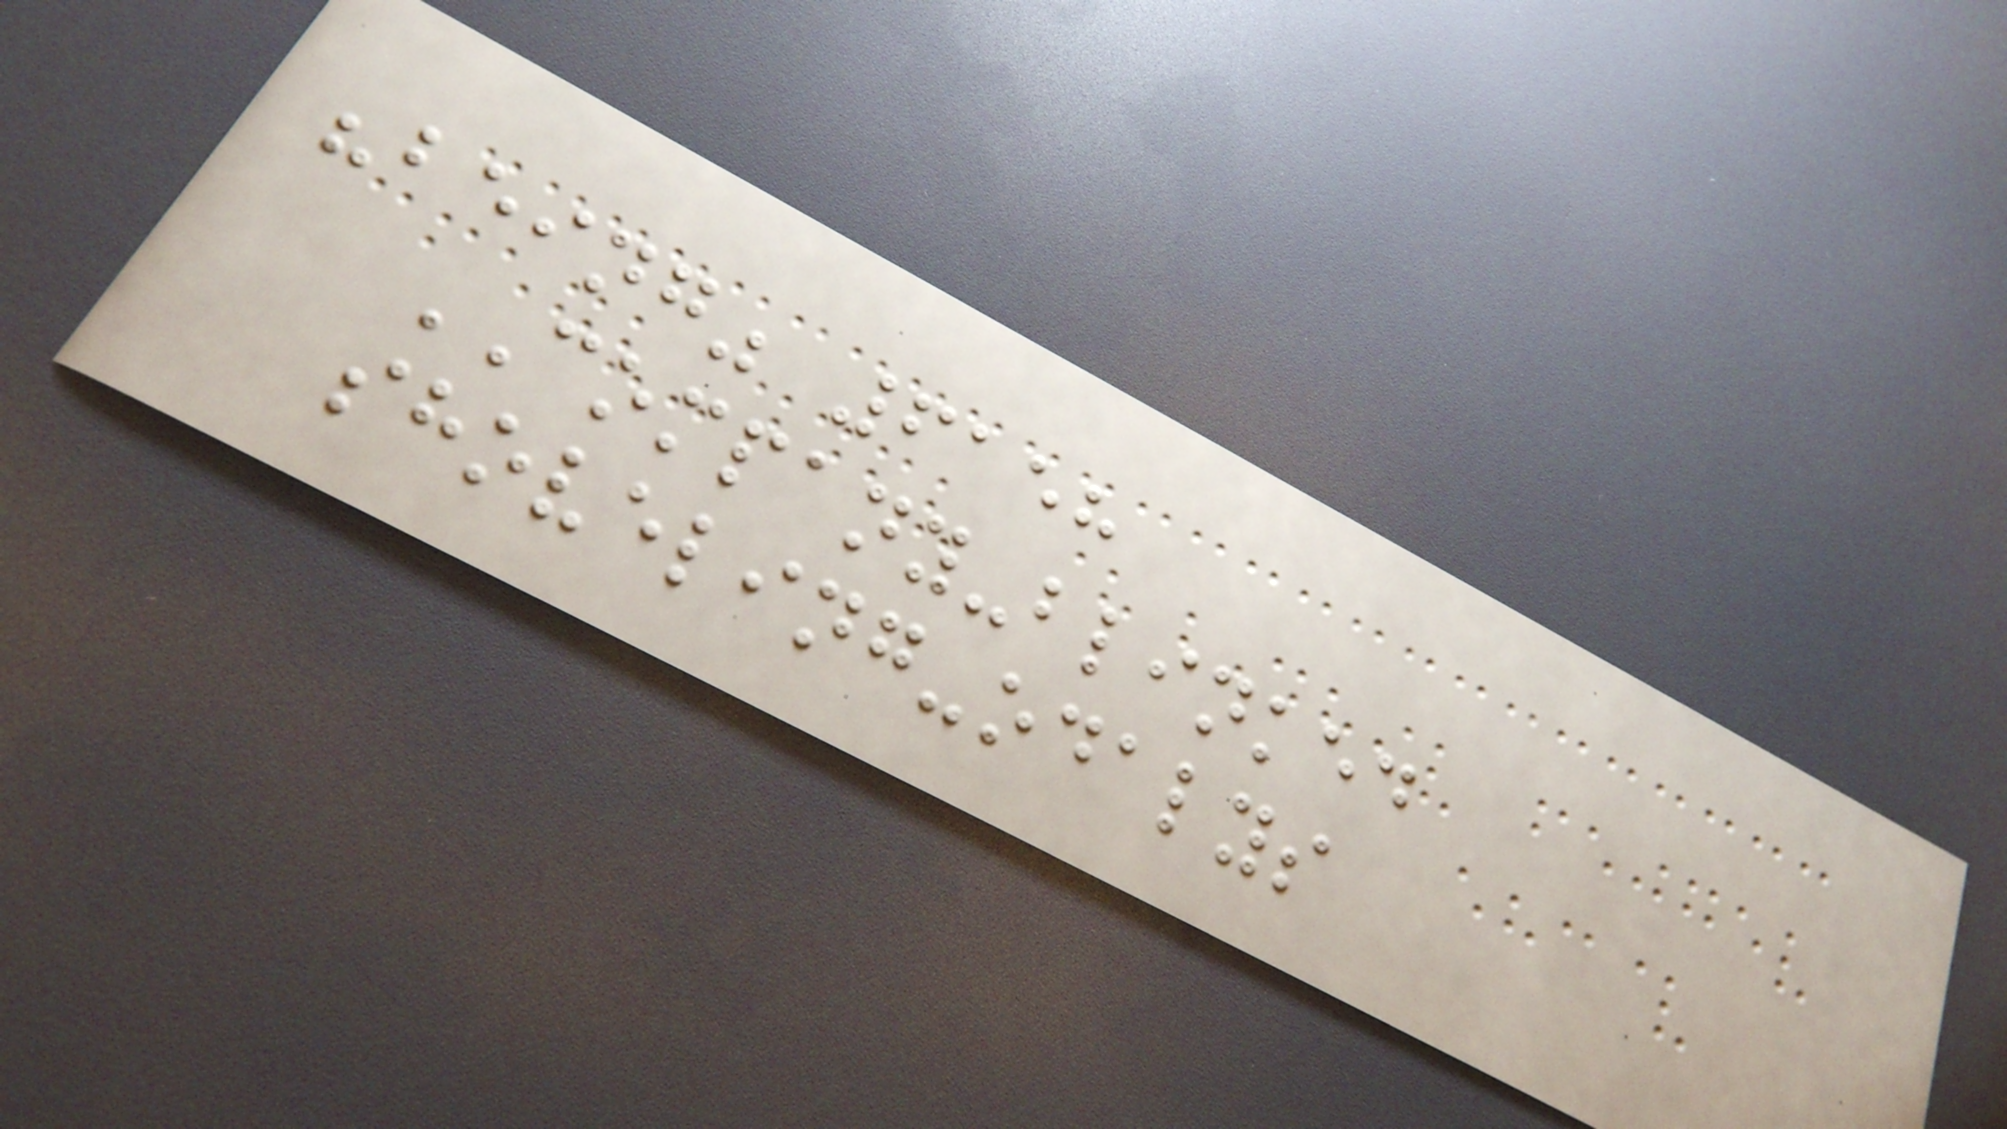"being" 6158
COMPANY-blinked
shoveling-odalys
